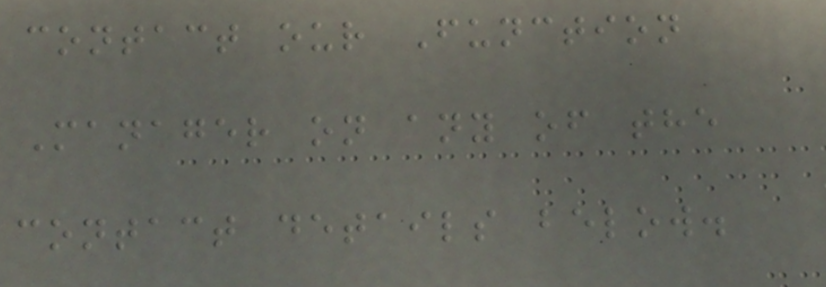contact our Function
Manager on any of the
contact details below.
